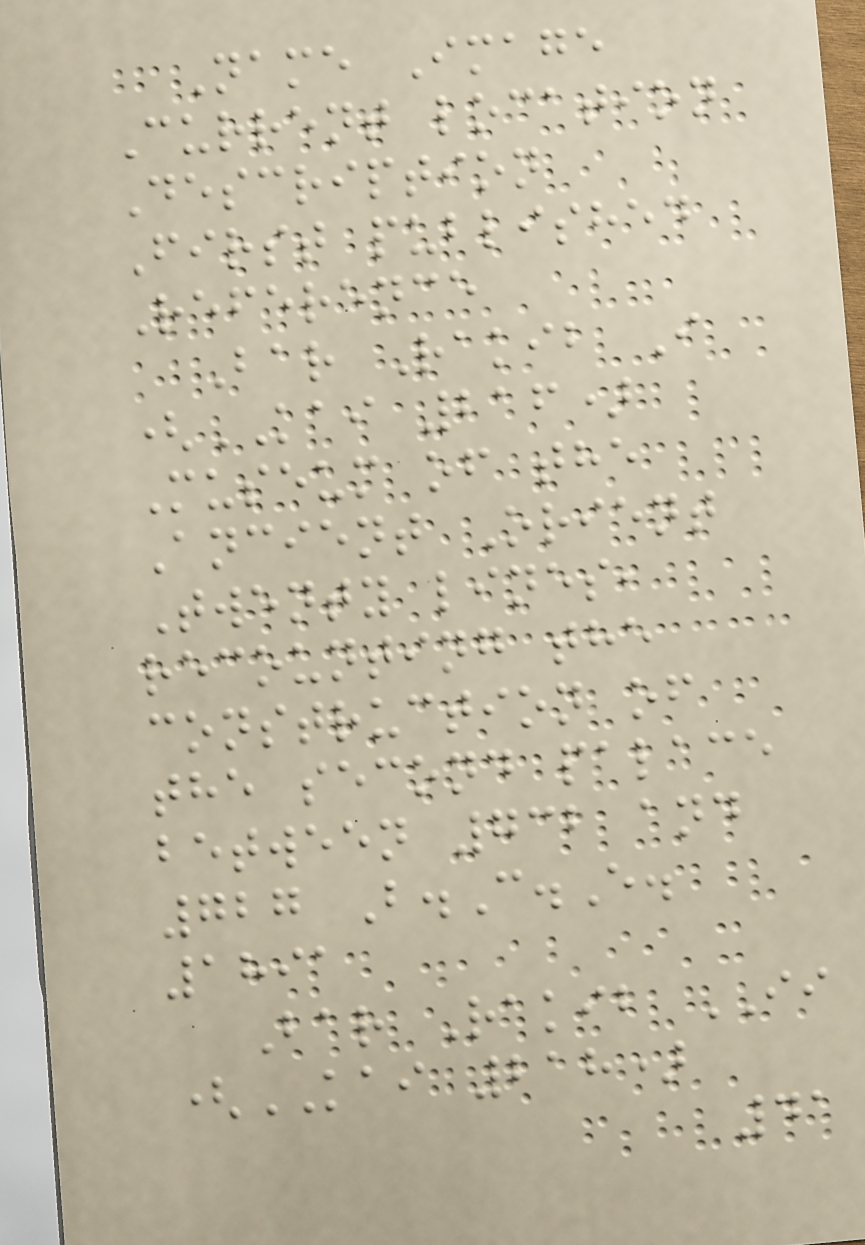Name Image
Current location
Description
First published
Reference
Bar Rakib I
(KAI 216)
Museum of the
Ancient Orient
Twenty lines,
recounting the
construction of
the second palace
between 732 and
727 B.C.E.
1891
Bar Rakib II
(KAI 218)
41
